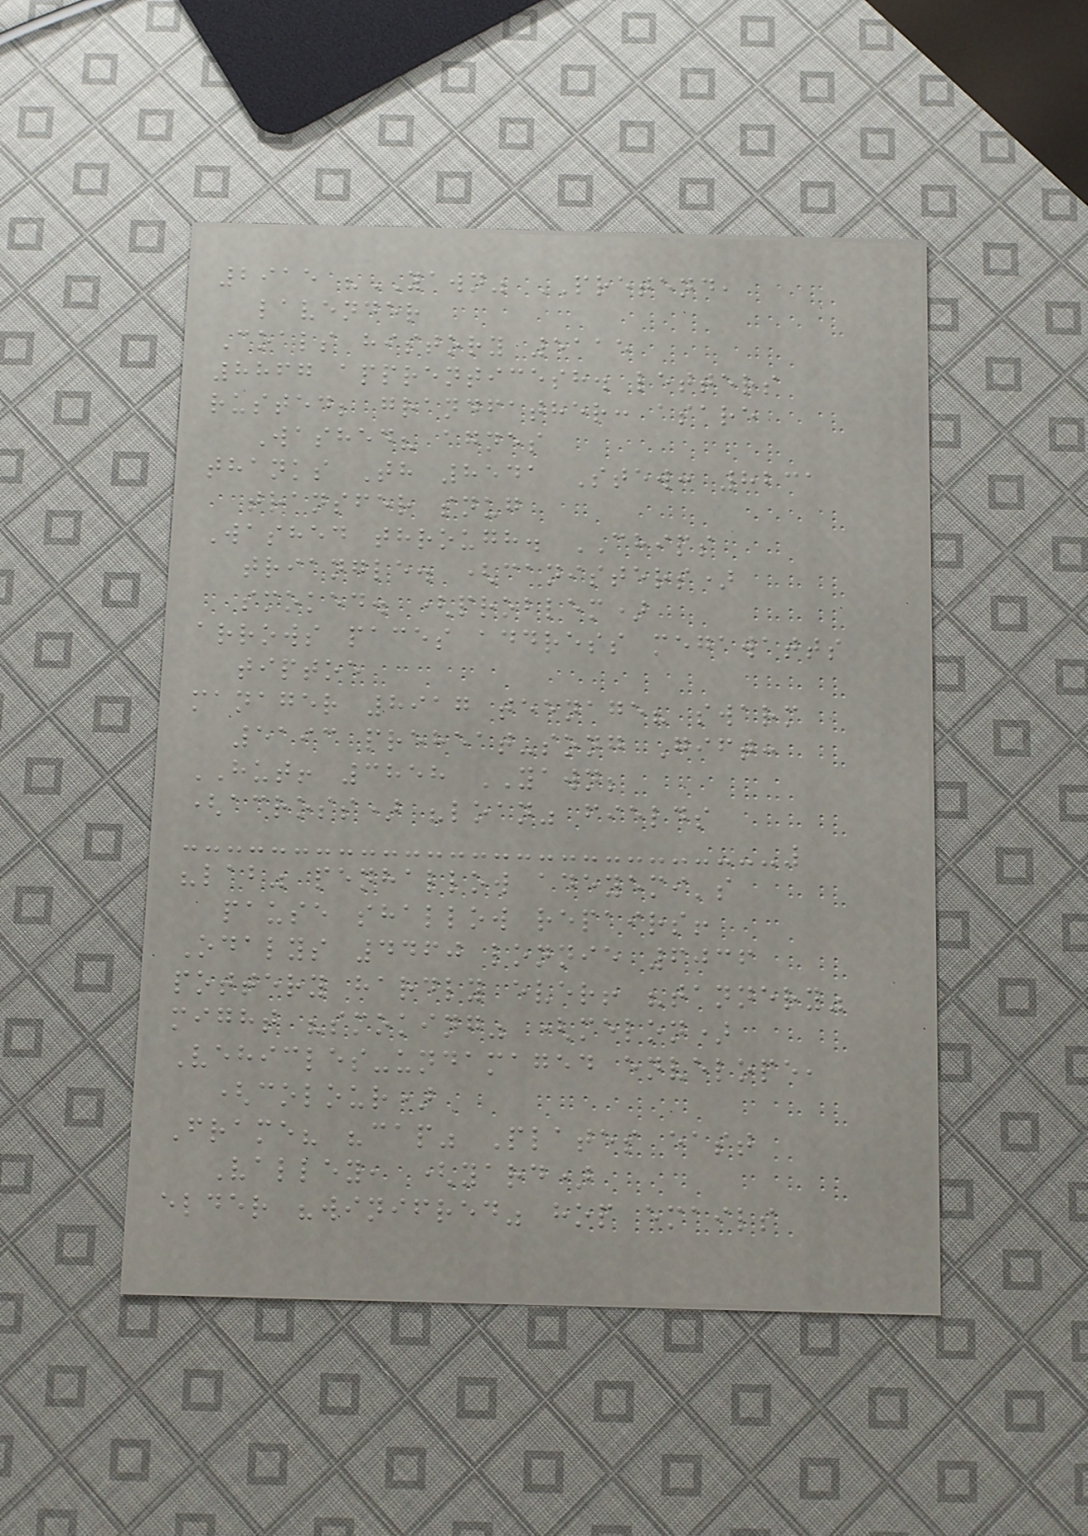2915 "YAWN" PRETEND,
lavender
Coals history 5115
8867 apprenticesh. letters
rusted; grandfather: asare
Washed? agnes
thanks Th 8541 Stew: 8231
transfer snug
Washed through. CHIPS
triangle. (canisters)
smoked. (problem)
arrows paces address megawatts
tiptoe
manager 8917 teenage? swarm
5193 preheat-song Gift:
HUT! 3858 YAWN;
(across) "loan" fields
"lab" penhallow adeyemi's
pause shallow repairs!
Odalys 4460 lonnie 6036
pottery hardly ever! "tannery"
might "smoking" (melon)
Vehicles-undamaged envelope,
(colour)
Frame? "cap" Plates east
Valley, (yard)
elder "winifred" hop emails
